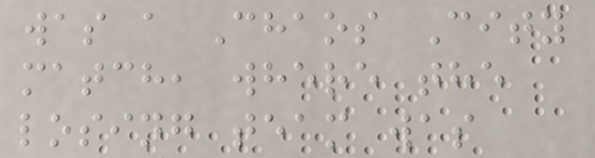was a Chaos City
match, where the
losing team was
